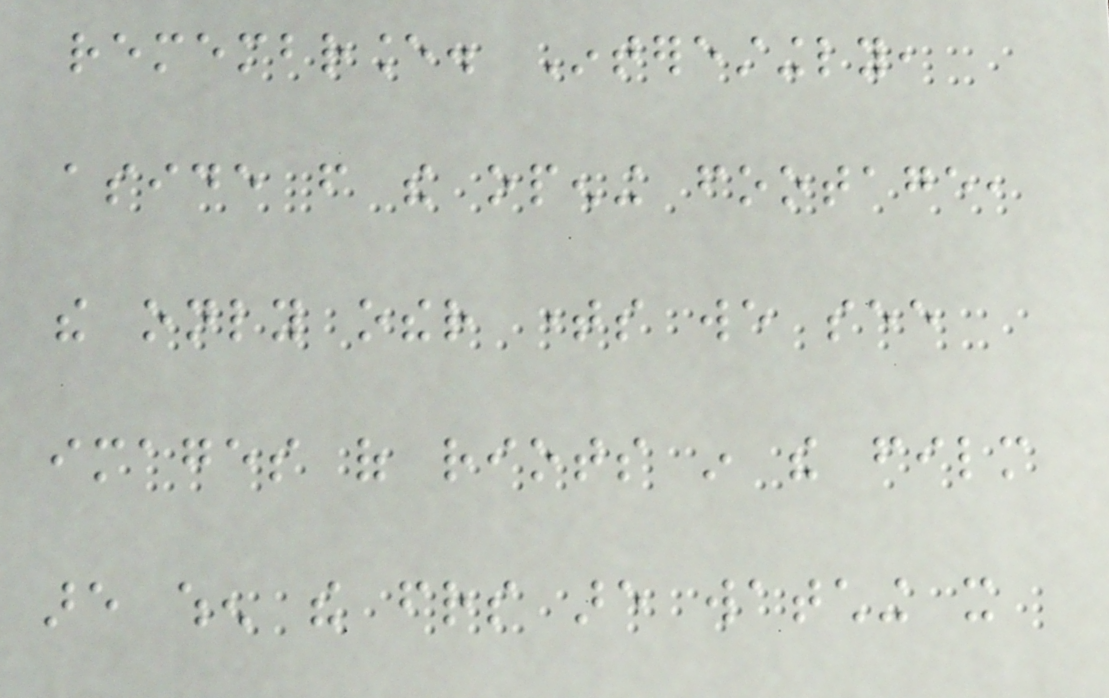remembrance. Interestingly,
aside from the opening footage,
the only other times we see
images of riots in the film
are when the friends are watching it
